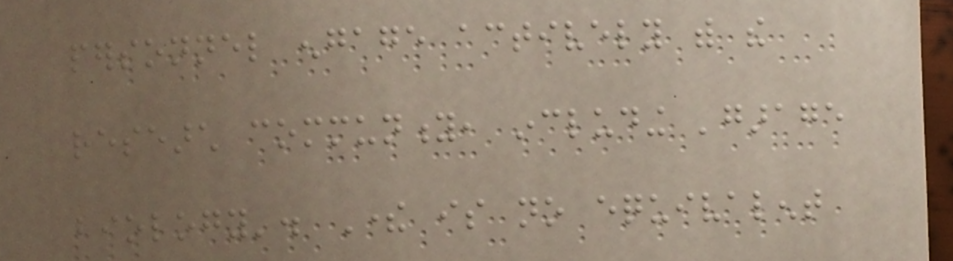personnel engage actively with the
research community, including 'garage
biology'. There is no equivalent
